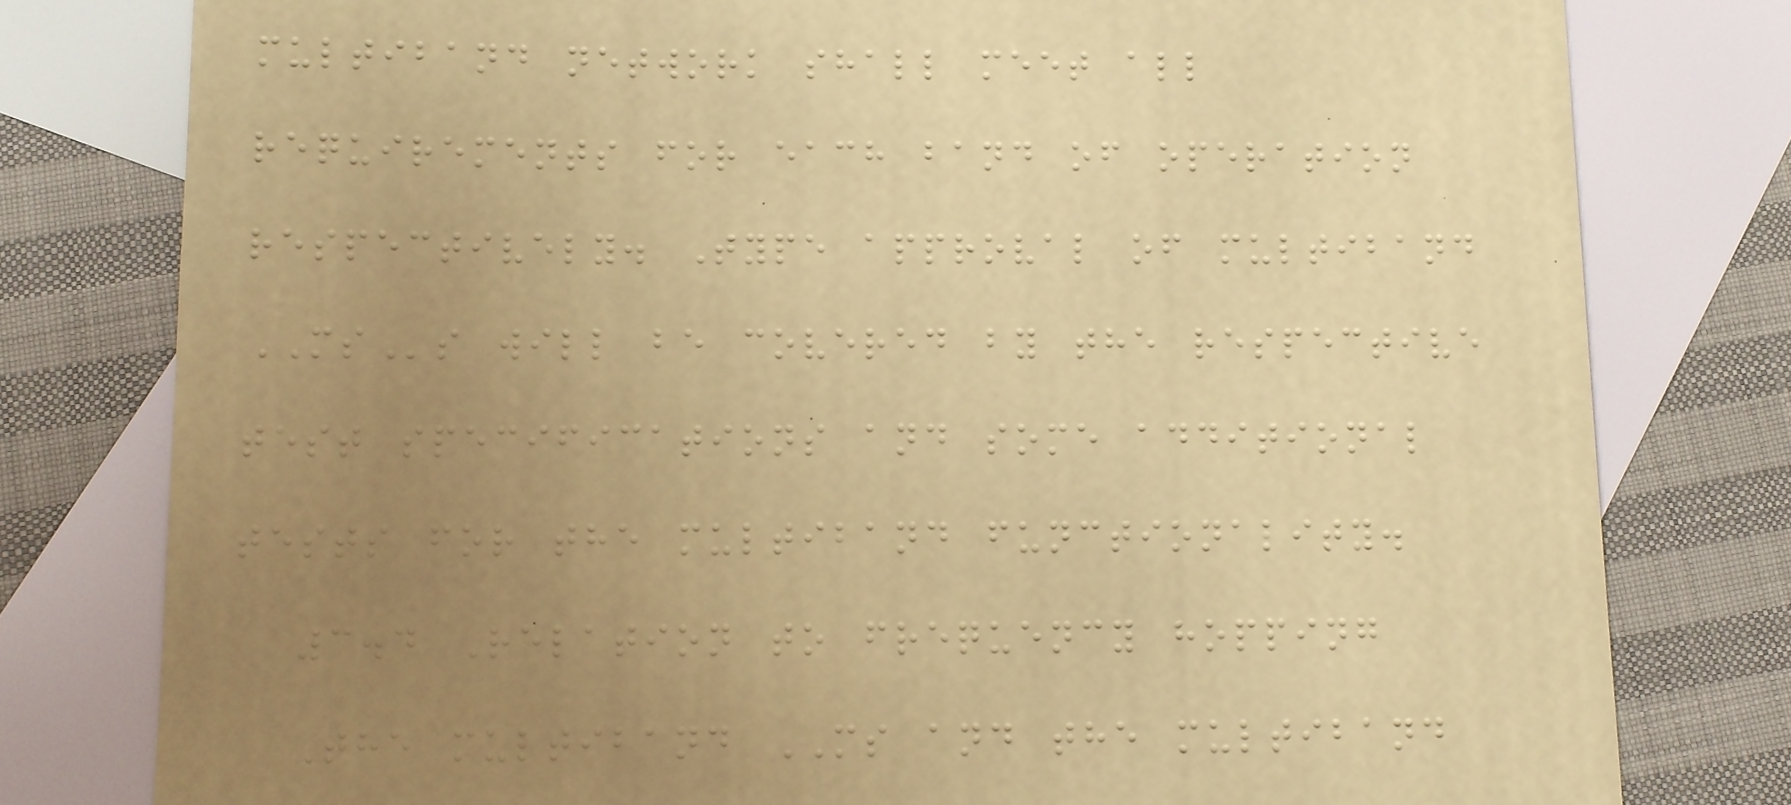multiband network shall meet all
requirements for each band of operation
respectively. Type approval of multiband
MSs will be covered by the respective
test specifications and some additional
tests for the multiband functionality.
3.4 Relation to frequency hopping
The multiband MS and the multiband
